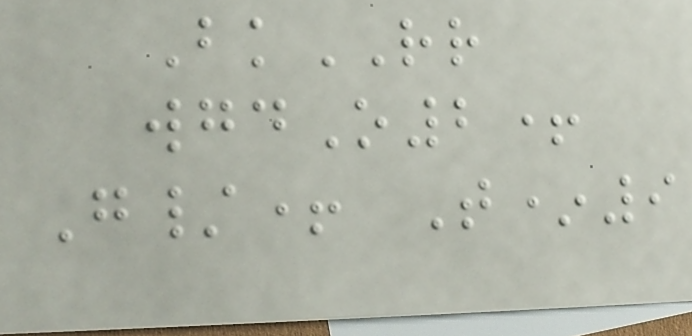BkRR
wgdO2+
G/+ T*9
